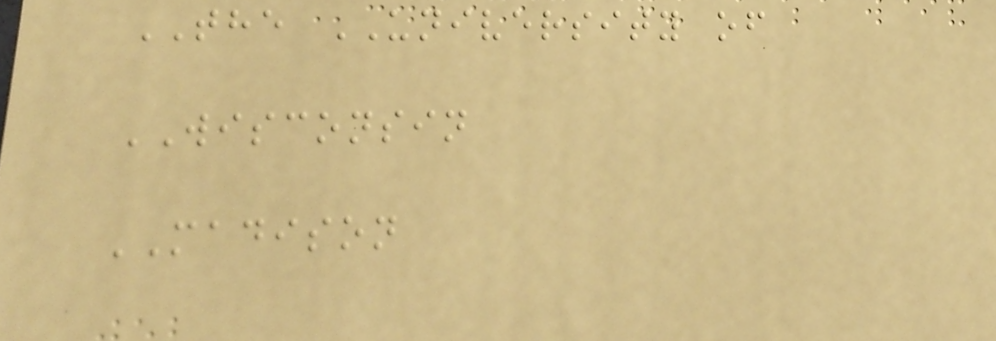THE UNIVERSITY of
WISCONSIN
MADISON
